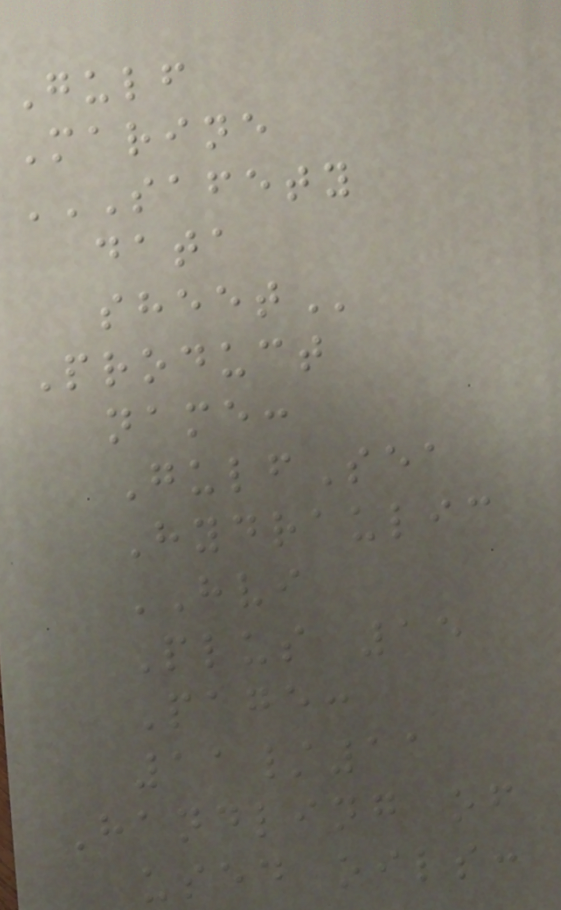Gulf
Marine
SAFETY
DATA
SHEET
Product
name:
GulfSea
Hydraulic
HVI
Plus 15
Page:
11/11
Handling of
used oils:
